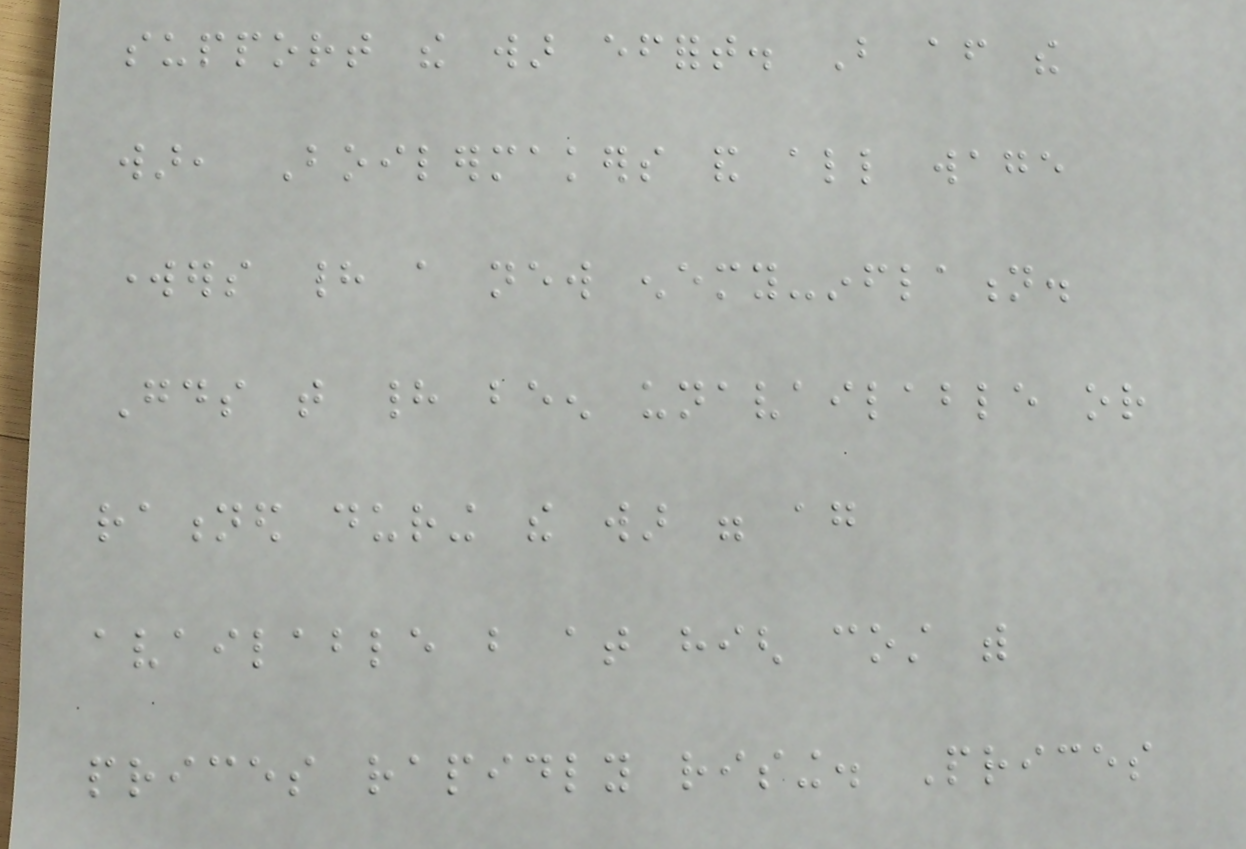support the war effort. But after the
war, Boilermakers and all wage
workers had a new enemy-inflation.
Goods that had been unavailable or
rationed during the war were again
available but at high cost with
prices rapidly rising. Prices
